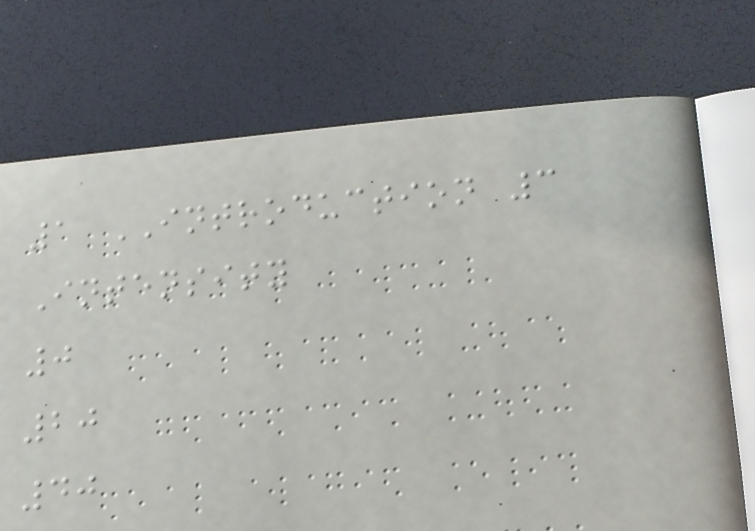1 INTRODUCTION 3
Intensity
0
20
40
